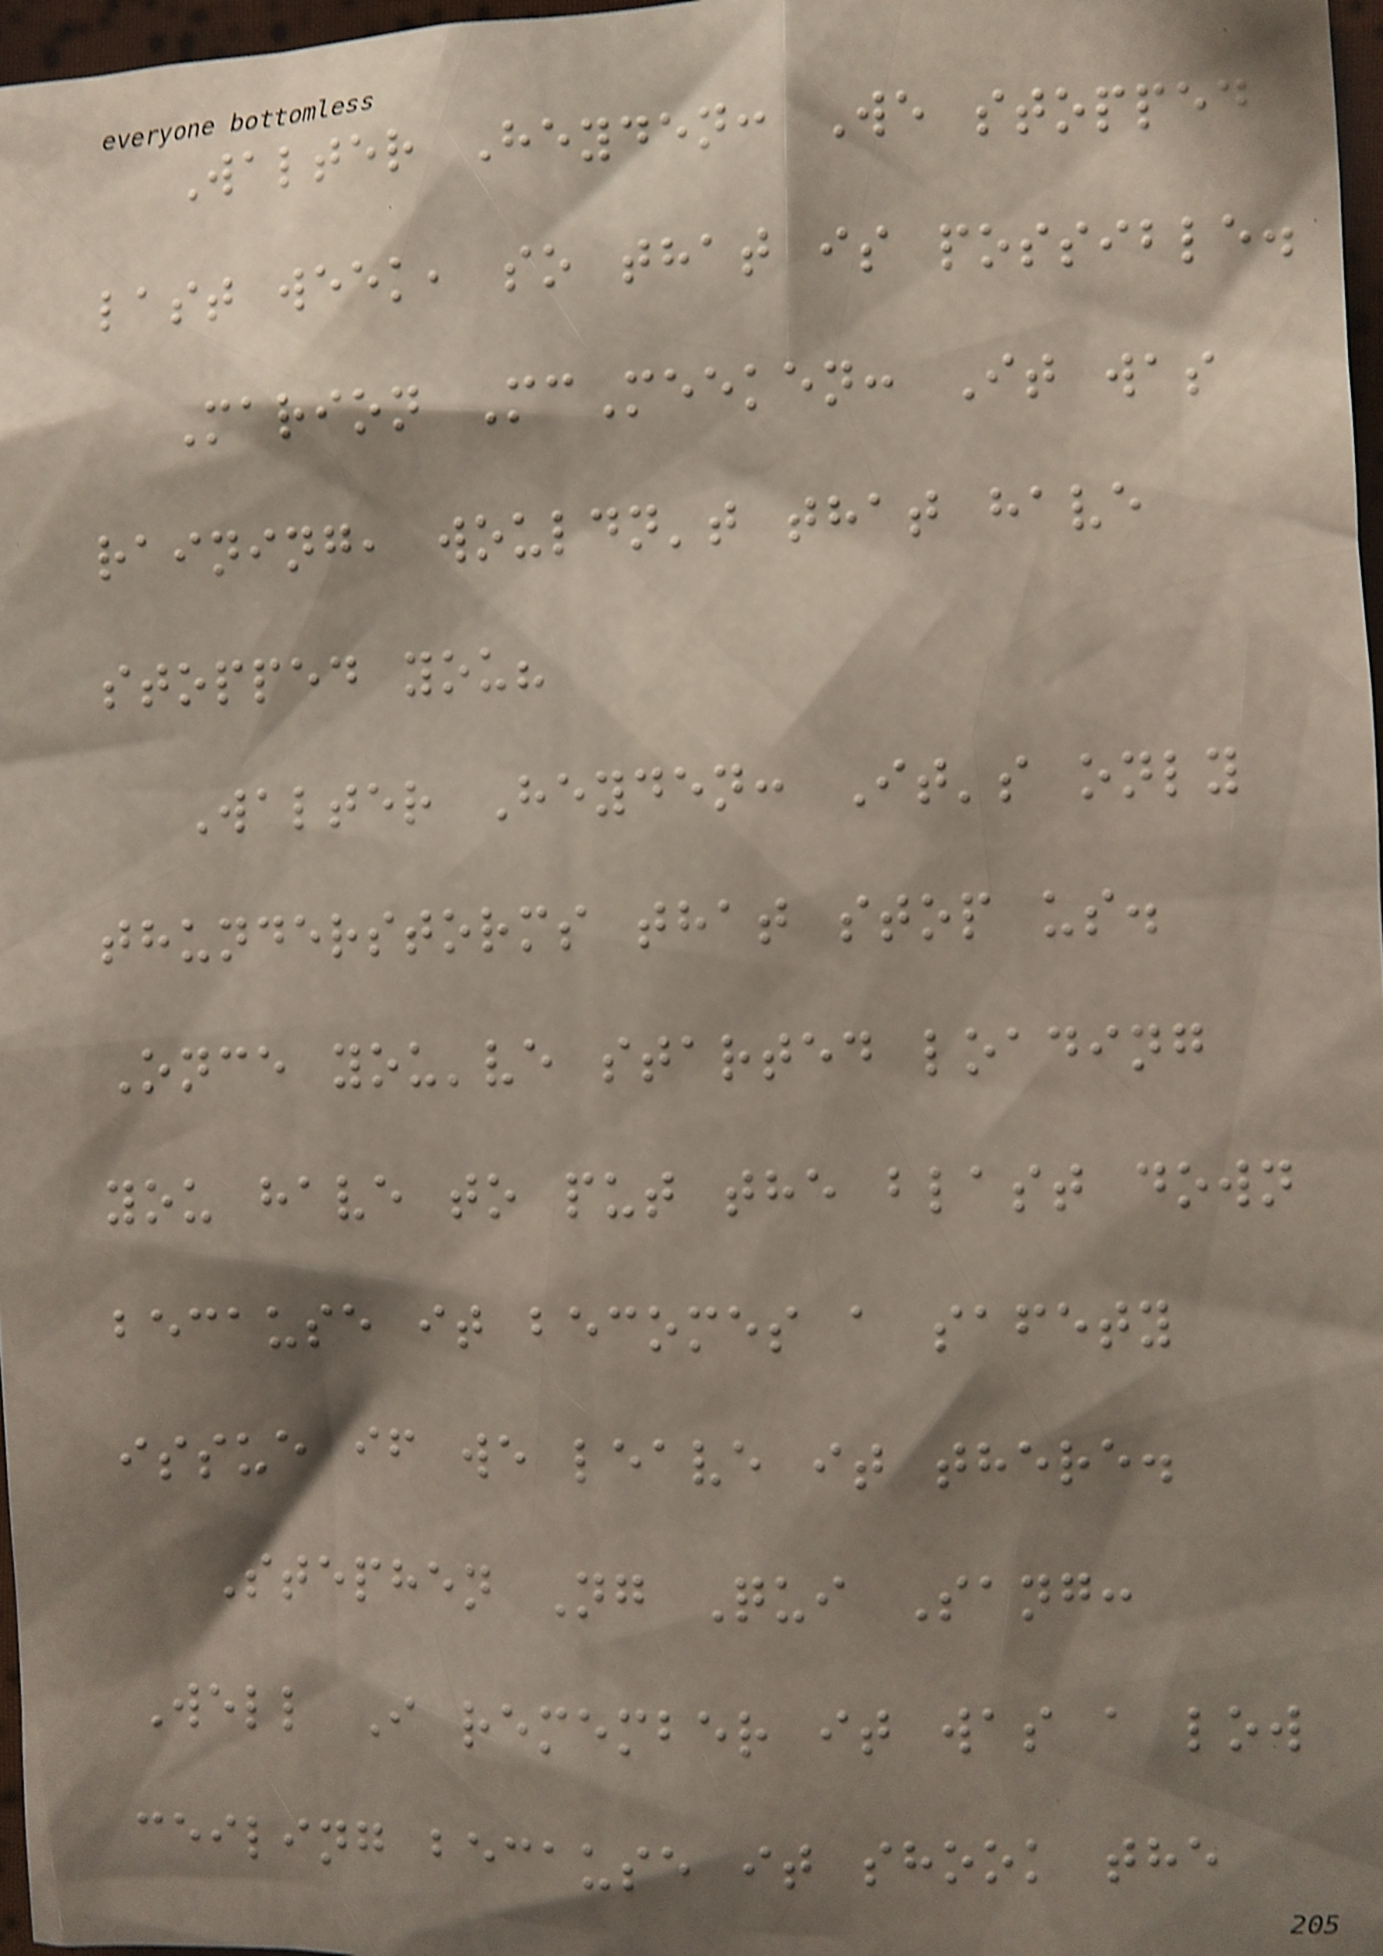Walter Heyden: We stopped
last week, so that is possible.
Marion McMeeken: It was
raining, wouldn't that have
stopped you?
Walter Heyden: It's only
thunderstorms that stop us.
Once you've started loading
you have to put the blast down
because it becomes a safety
issue if we leave it there.
Stephen Ng Qui Sang:
Well I remember it was a low
ceiling because it shook the
